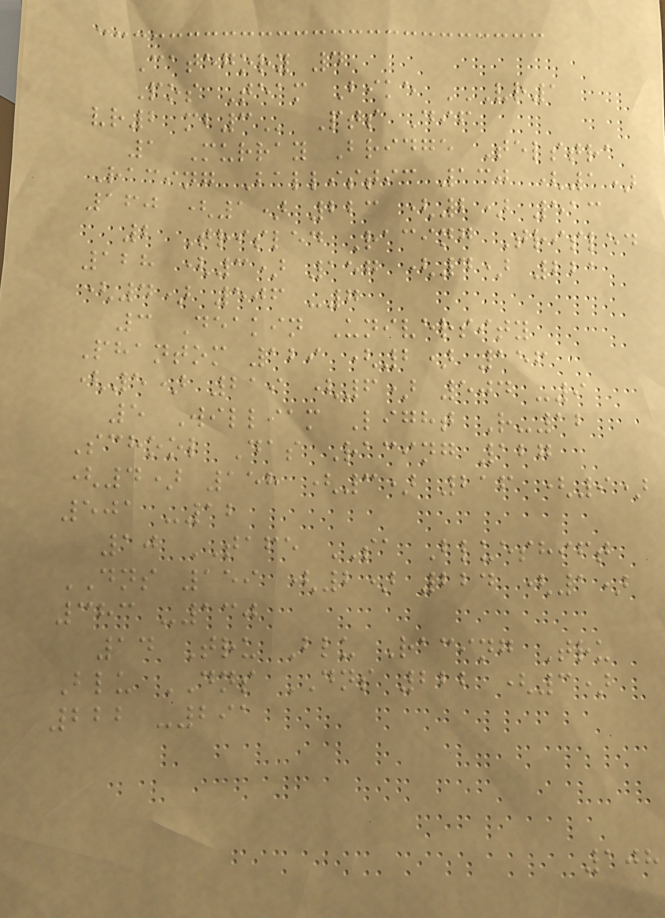Category 4
Pos Team Bike VR1
VR2 MB3 Pts Dif
1 Murray Bridge Telstra
Racing Ballistic 130 (1)
160 (1) 223 (2) 513
2 Trisled Racing Trisled
128 (3) 157 (4) 221
(4) 506 -7
3 Deakin University
Phantom 129 (2) 156
(5) 219 (6) 504 -9
5 William Light R-12
School Das Racing 127
(4) 158 (3) 216 (9)
501 -12
10 TAFE SA Blueshift
DNS 159 (2) 224 (1)
383 -130
14 Tru Blu Racing Tru
Blu DNS DNS 222 (3)
222 -291
108
